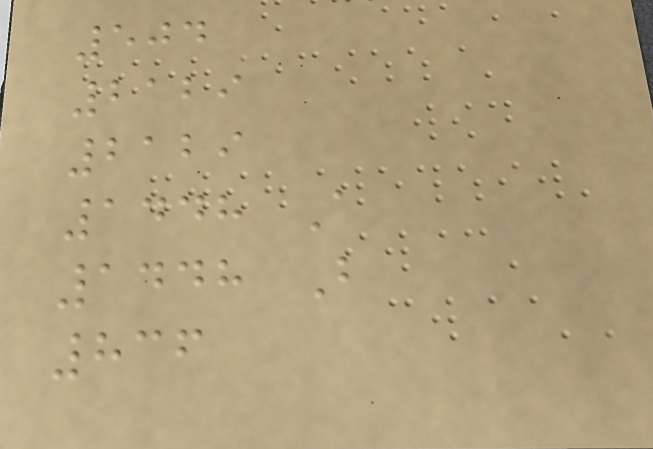504
2129
2129
1448 A
1448 B
836
